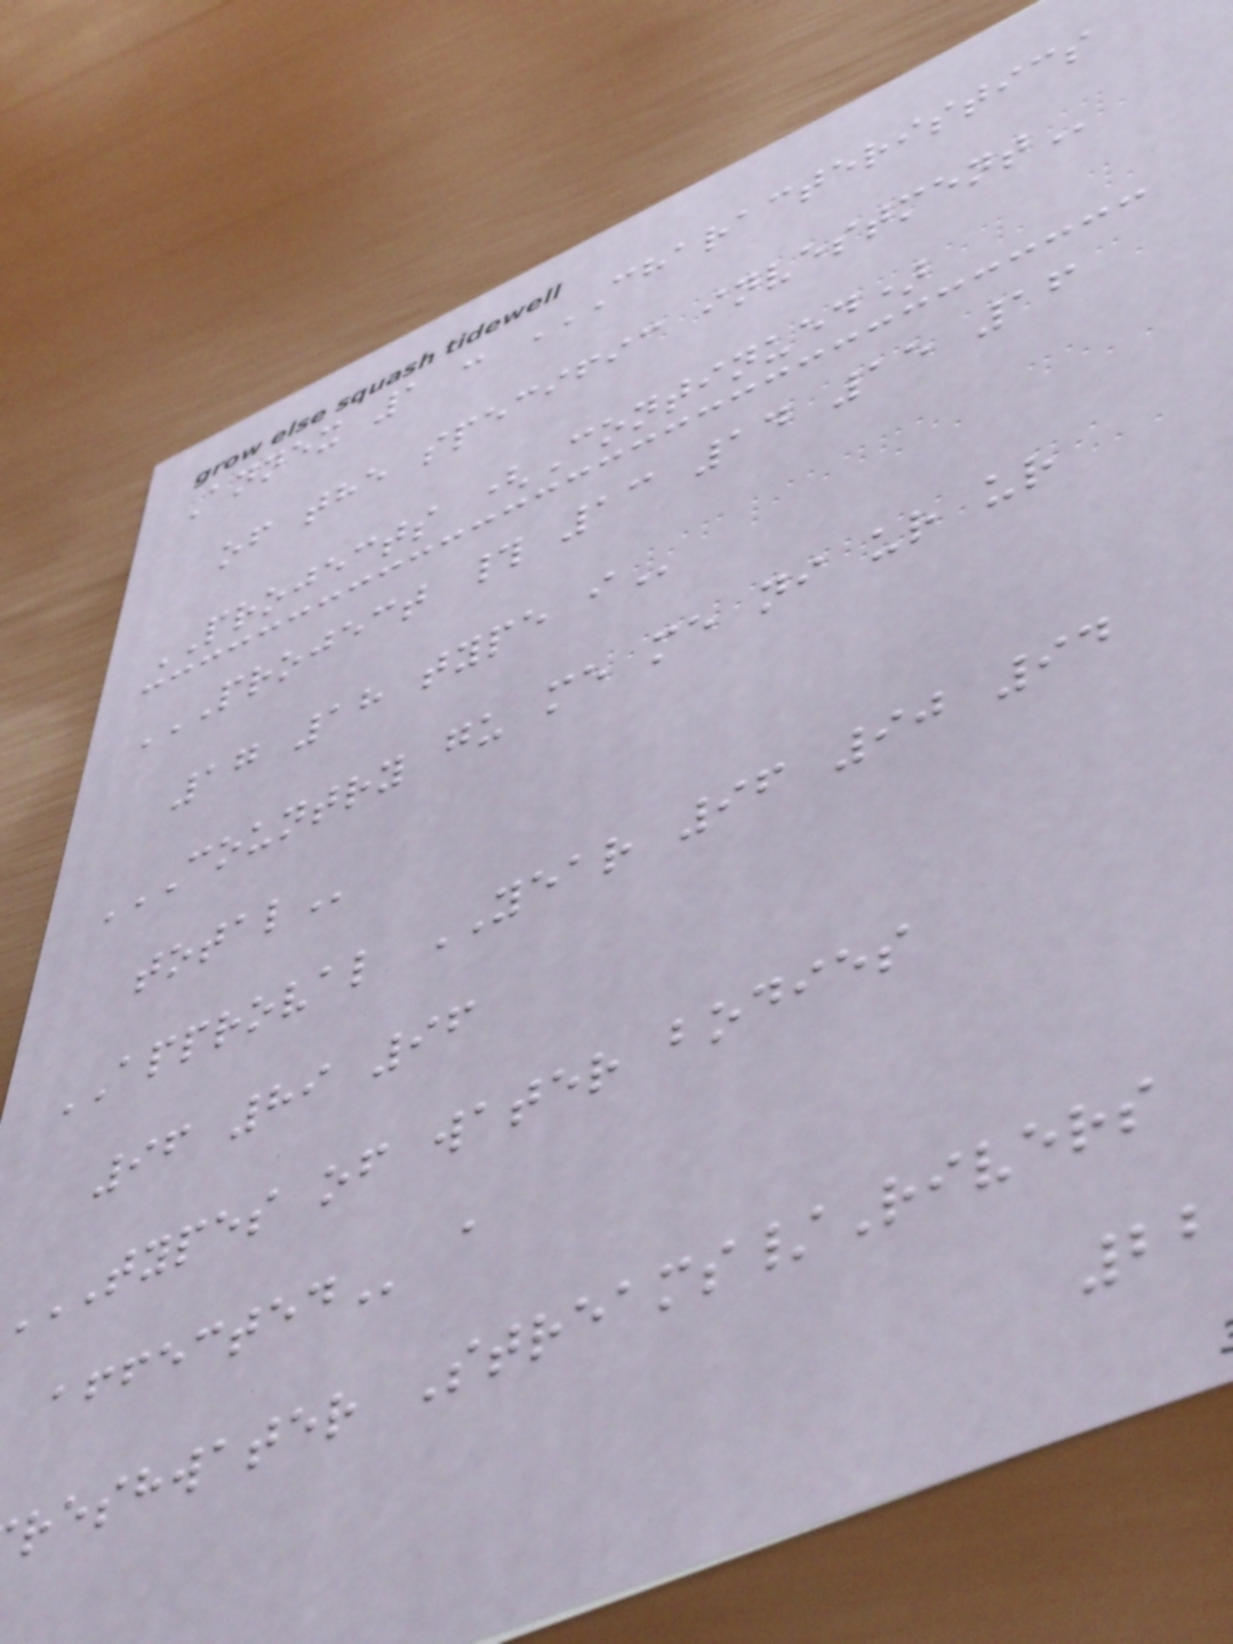Annex 1 : CHARACTERISTICS
of the specific
PROJECTS (Continued)
PROJECT # 13 14 15 16
17 18 type
COUNTRY GU ME ME NI UR UR
APPROVAL YEAR 96 90 94
96 89 96
TYPES OF WATER BODIES
reshwater Streams/Rivers
